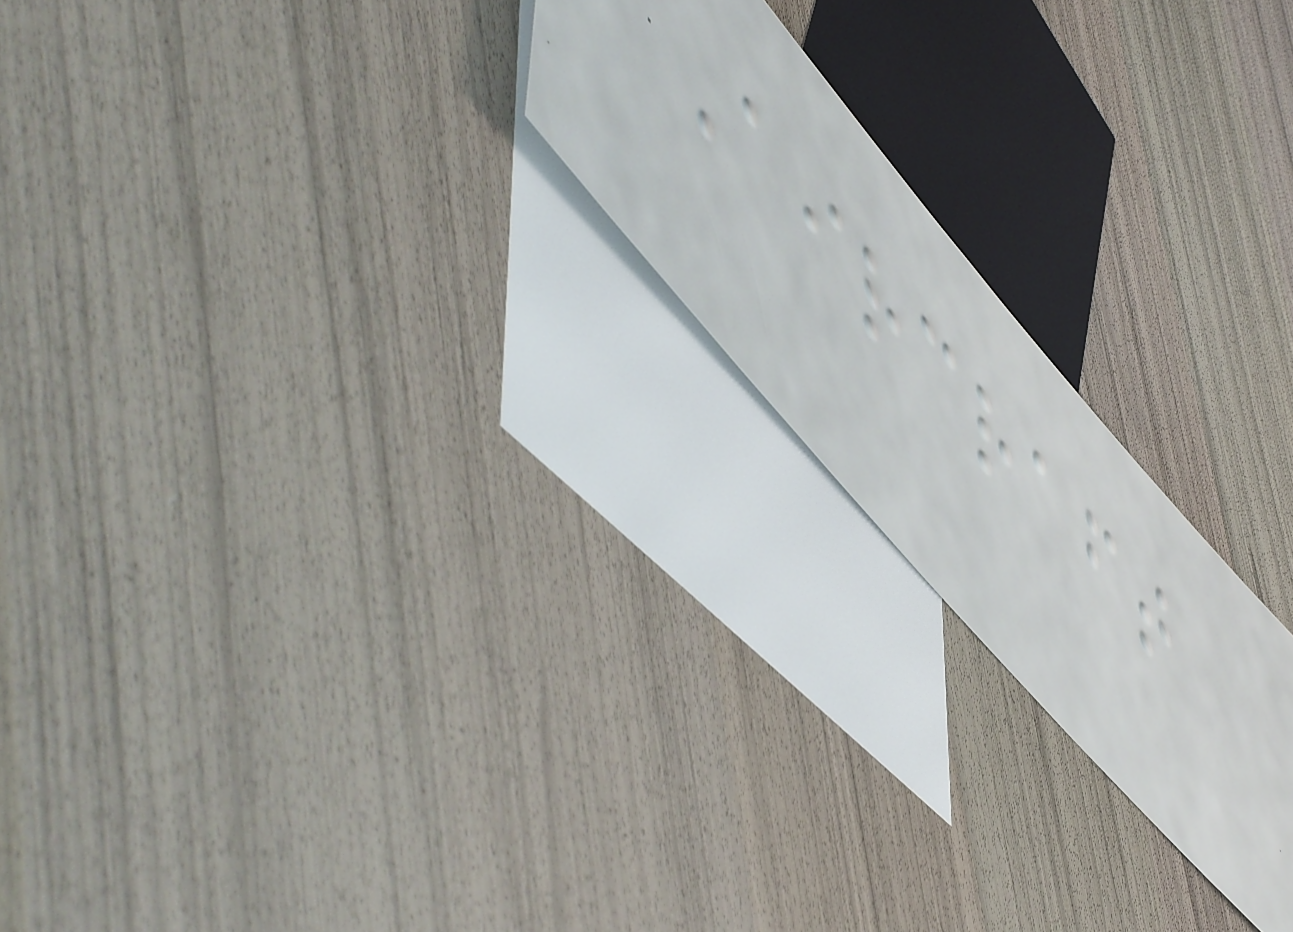Aircraft
